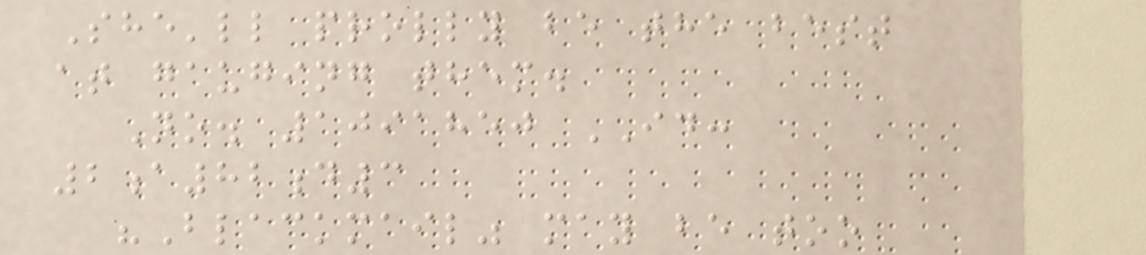She'll prolly be the best
at gauging them.
No. 1091850 ID:
2a82d3
"Blackmail" may be too
